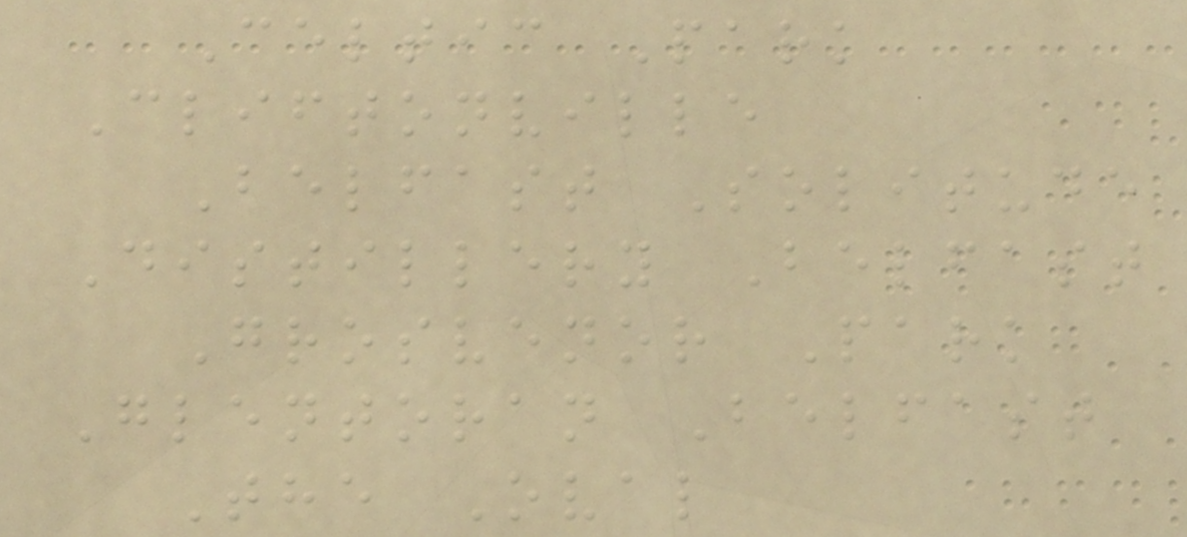Celtic Park
Cliftonville
Belfast Solitude
Distillery Belfast
Grosvenor Park
Glentoran Belfast
The Oval
